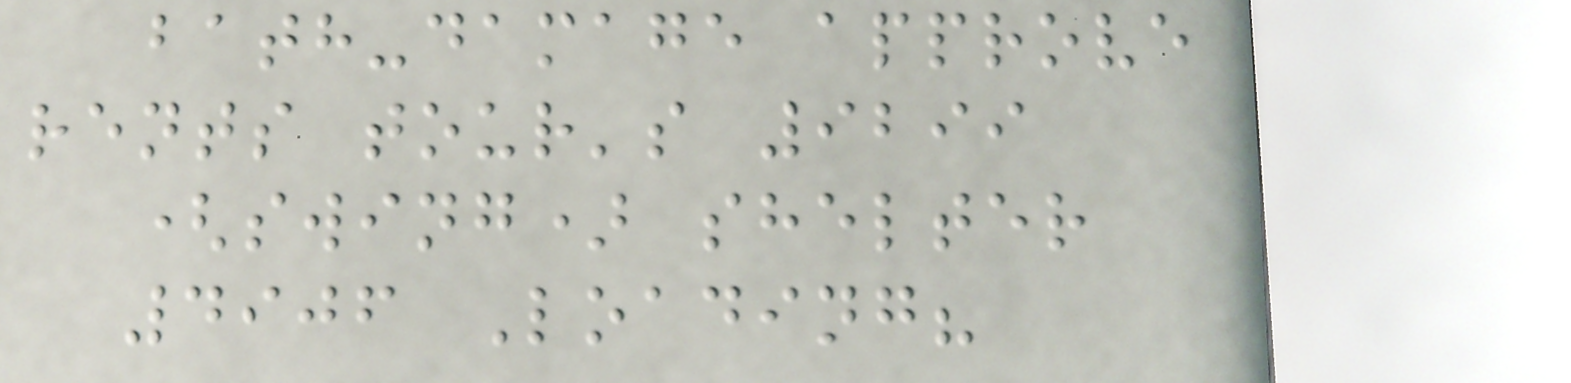bath-damage approve
rents tour's 9299
(swing) shelter
4906 Loading?
